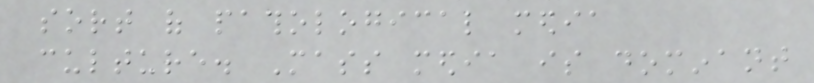sort of pathological media
culture. Mass media is dominant
